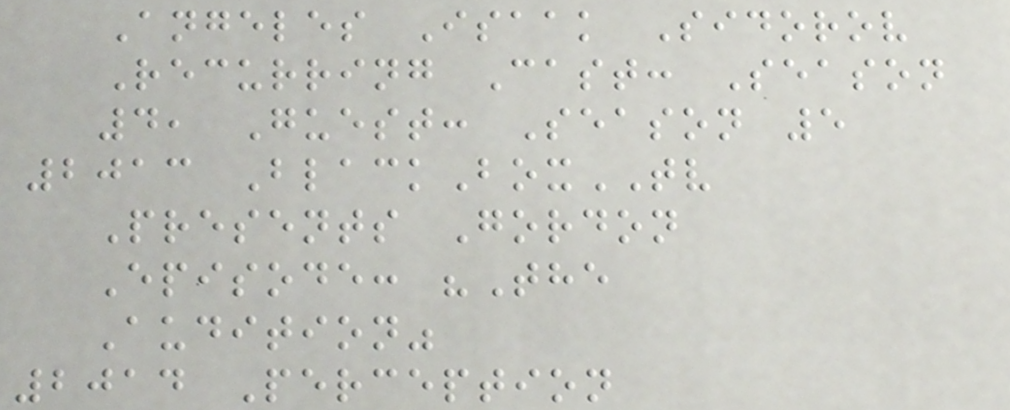Angeles Isaak Sidorov
Recurring Cast: Season
4, Guest: Season 5
2013 BlackBoxTV
Presents Gordon
Episode: "The
Audition"
2014 Perception
